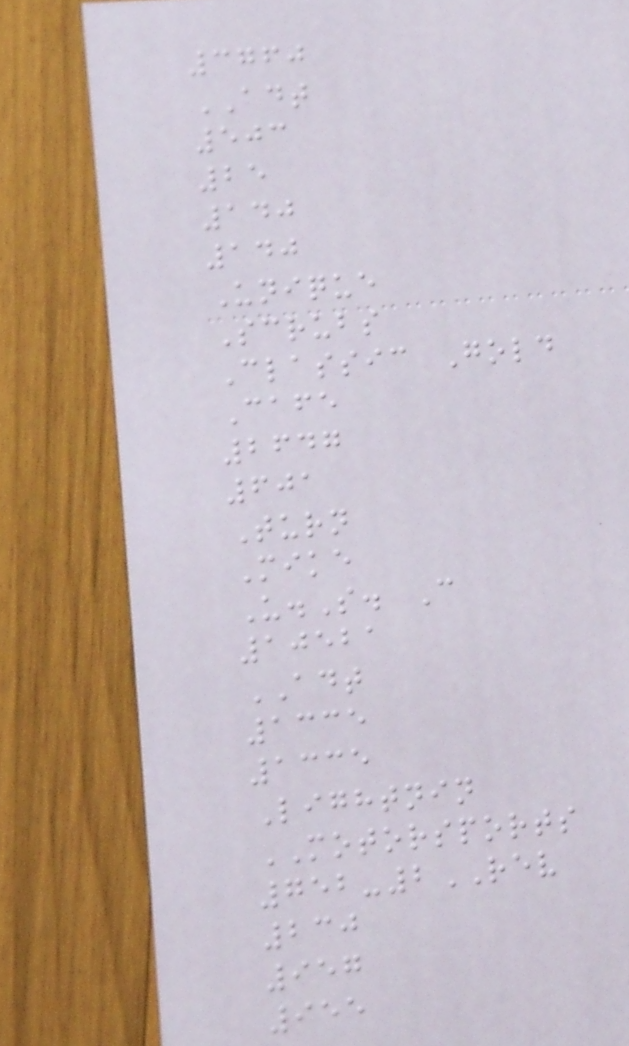3760
ADT
503
25
140
140
Unique
Scrubs
Classic Gold
Cafe
2647
601
Turn
Mike
U.S. C
10521
ADT
1335
1335
Lightnin
MOTORSPORTS
752-2REV
230
957
955
